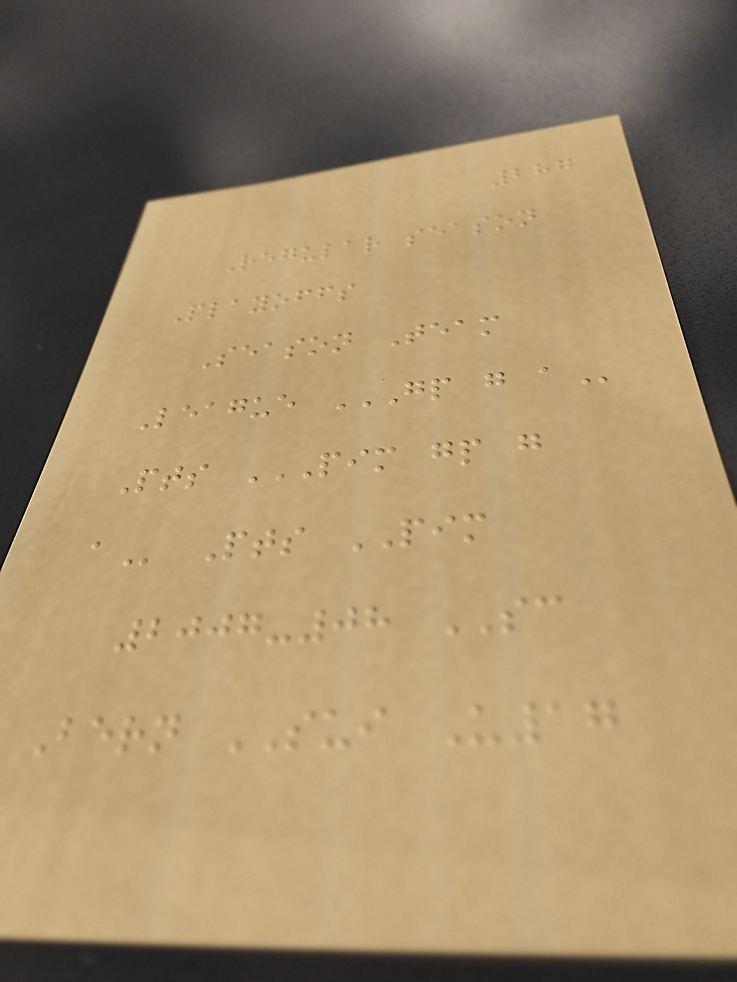287
Regular season
Playoffs
Season Team
League GP G A
Pts PIM GP G
A Pts PIM
2007-08 SC
Bern SUI U17
